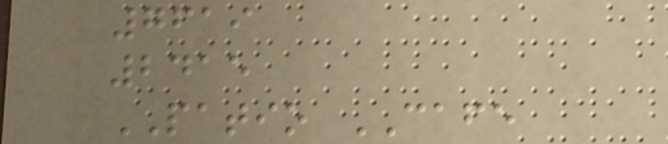7619
2415
PATIO CAFE
